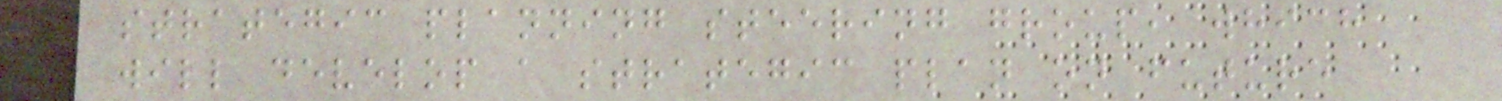strategic planning steering group, which
will develop a strategic plan on future
